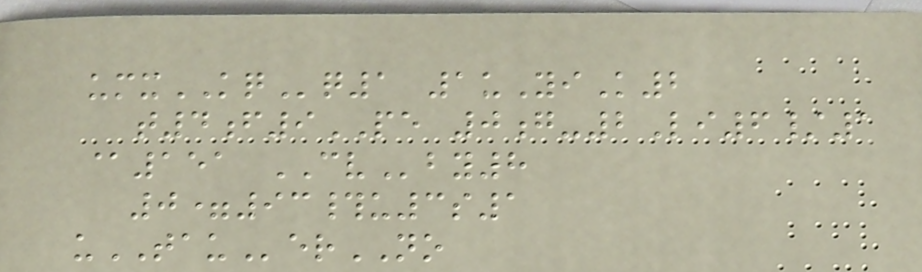umxKQq1 1uYiK2
t4f9PE 0g-2Li6/1
@151 CVby8
0=93#u3s1
uTAUerNO
